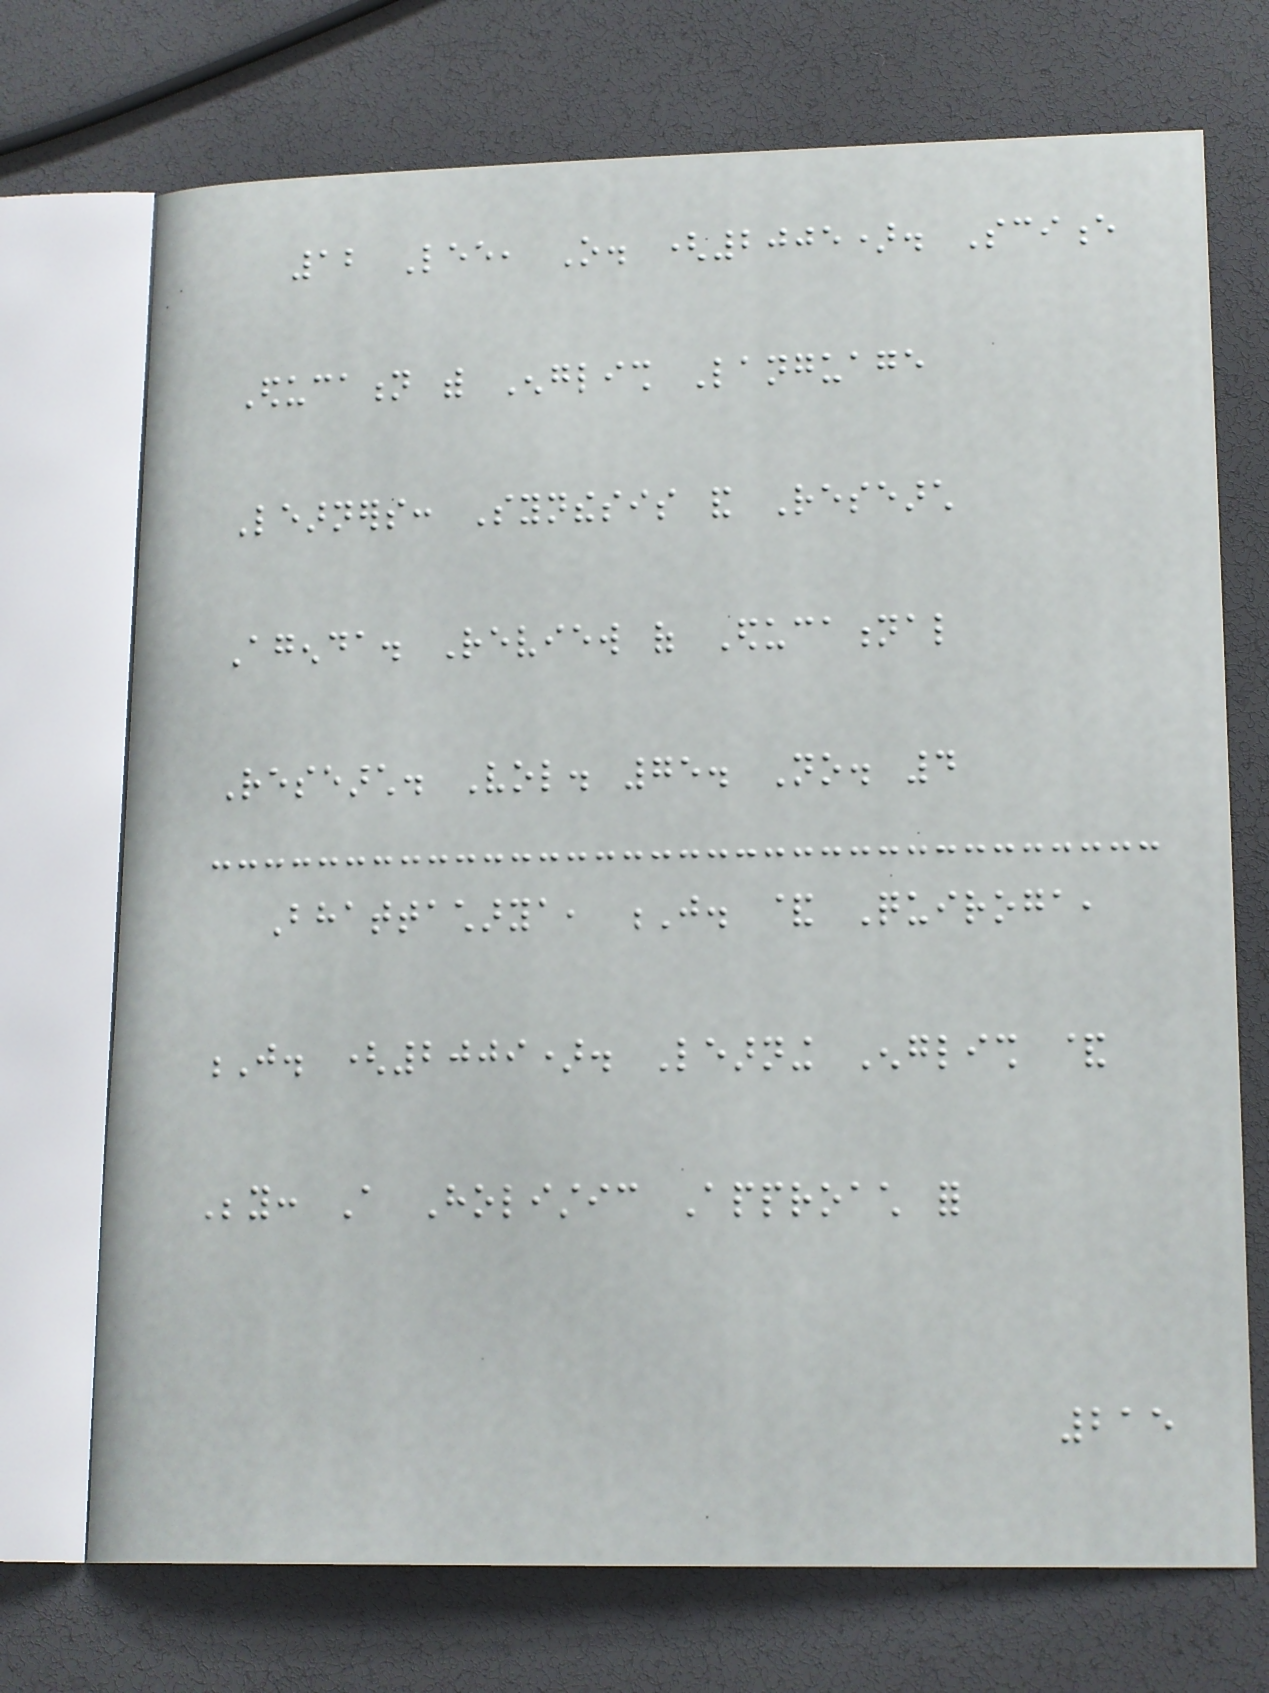12 Lee, O. (2005). Science
Education with English Language
Learners: Synthesis and Research
Agenda. Review of Educational
Research. Vol. 75. No. 4
Bhattacharya, J. & Quiroga,
J. (2009). Learning English &
Beyond: A Holistic Approach for
215
